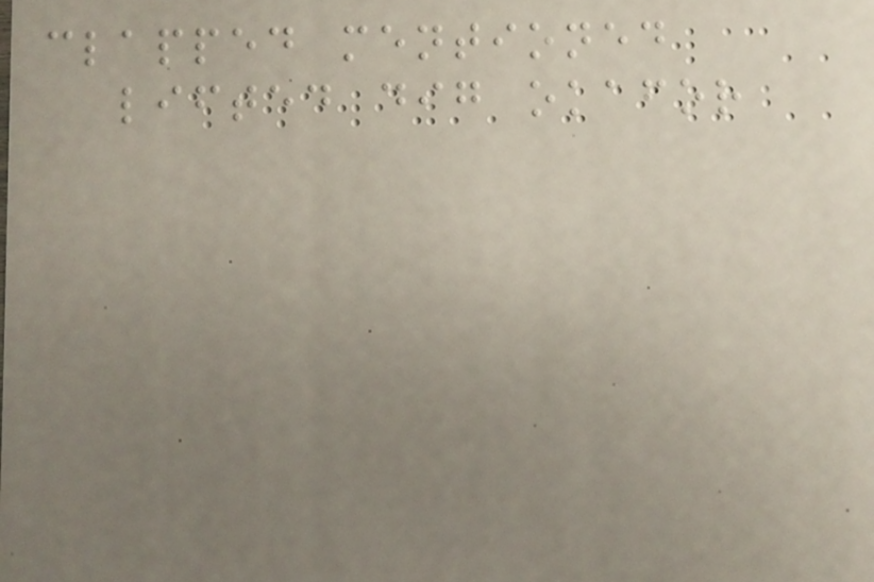clapped mentioned
lifted dig okafor
